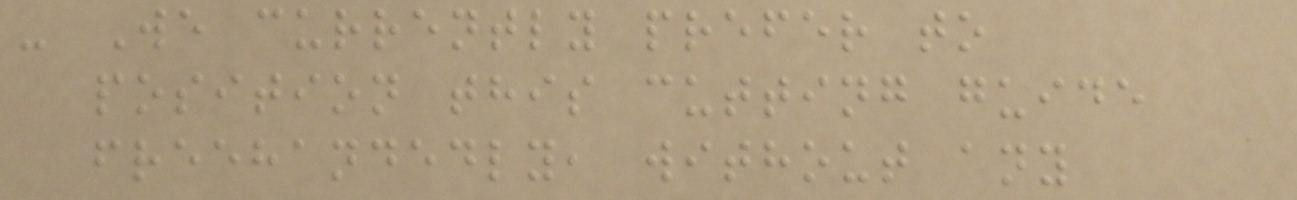- We currently prefer to
position this cutting guide
freehandedly, without any
